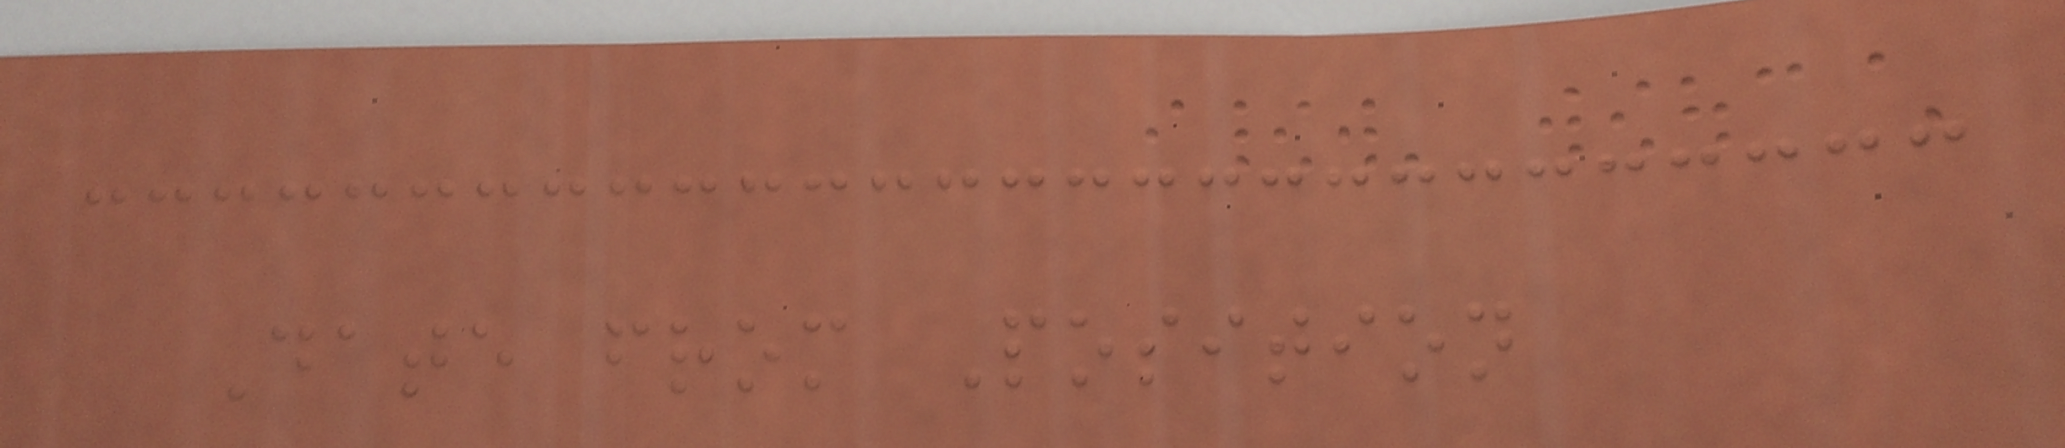Date from Position
